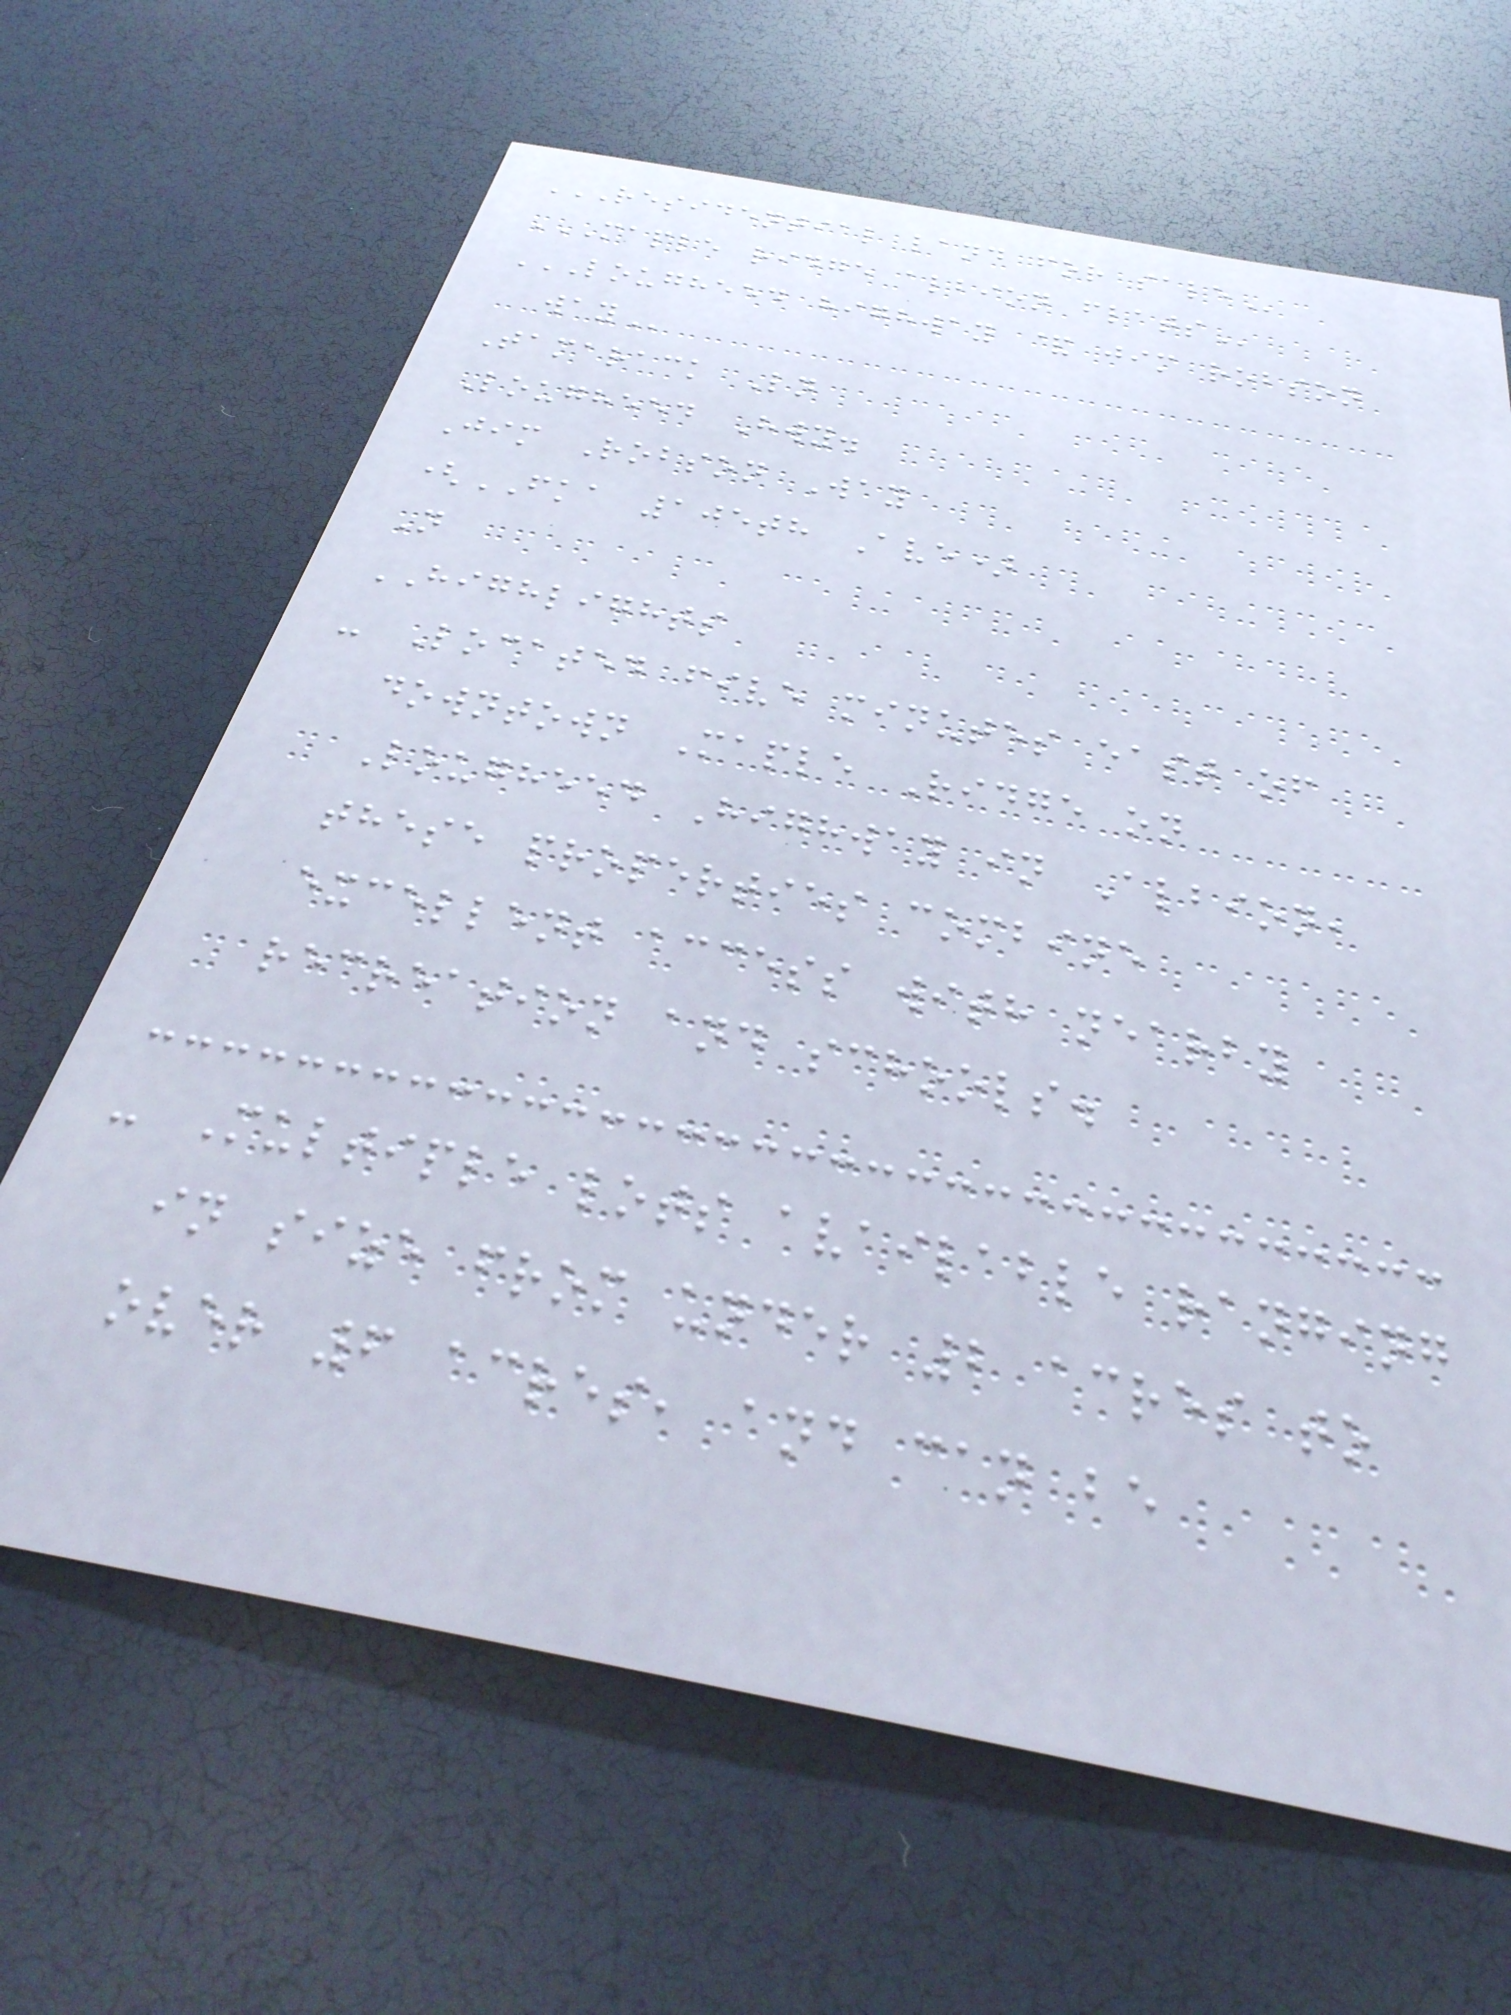RESIDENTIAL LAND FOR SALE
MAPLE RIDGE ALBION FLATS
LOUGHEED HIGHWAY & JIM ROBSON
WAY
Tamarack Ln
Lougheed Hwy.
Jim Robson Way
(FKA 105th Ave)
N
HIGHLIGHTS
- Located five minutes east of
downtown Maple Ridge on
Lougheed Highway in Albion,
these properties combine
excellent access with nearby
recreation and schools.
- Multiple lots available ranging
in size from under 2 acres to
over 6 acres, and can be
